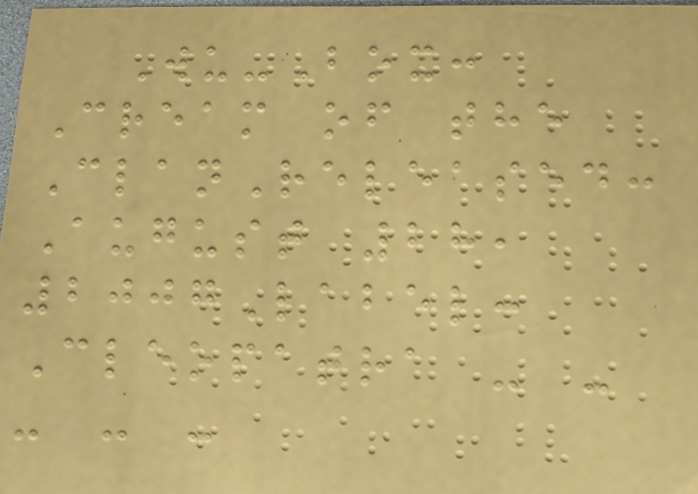Wu-Box:
Cream of the
ClanReleased:
August 28,
2007Label:
Cleopatra - -
- - -
